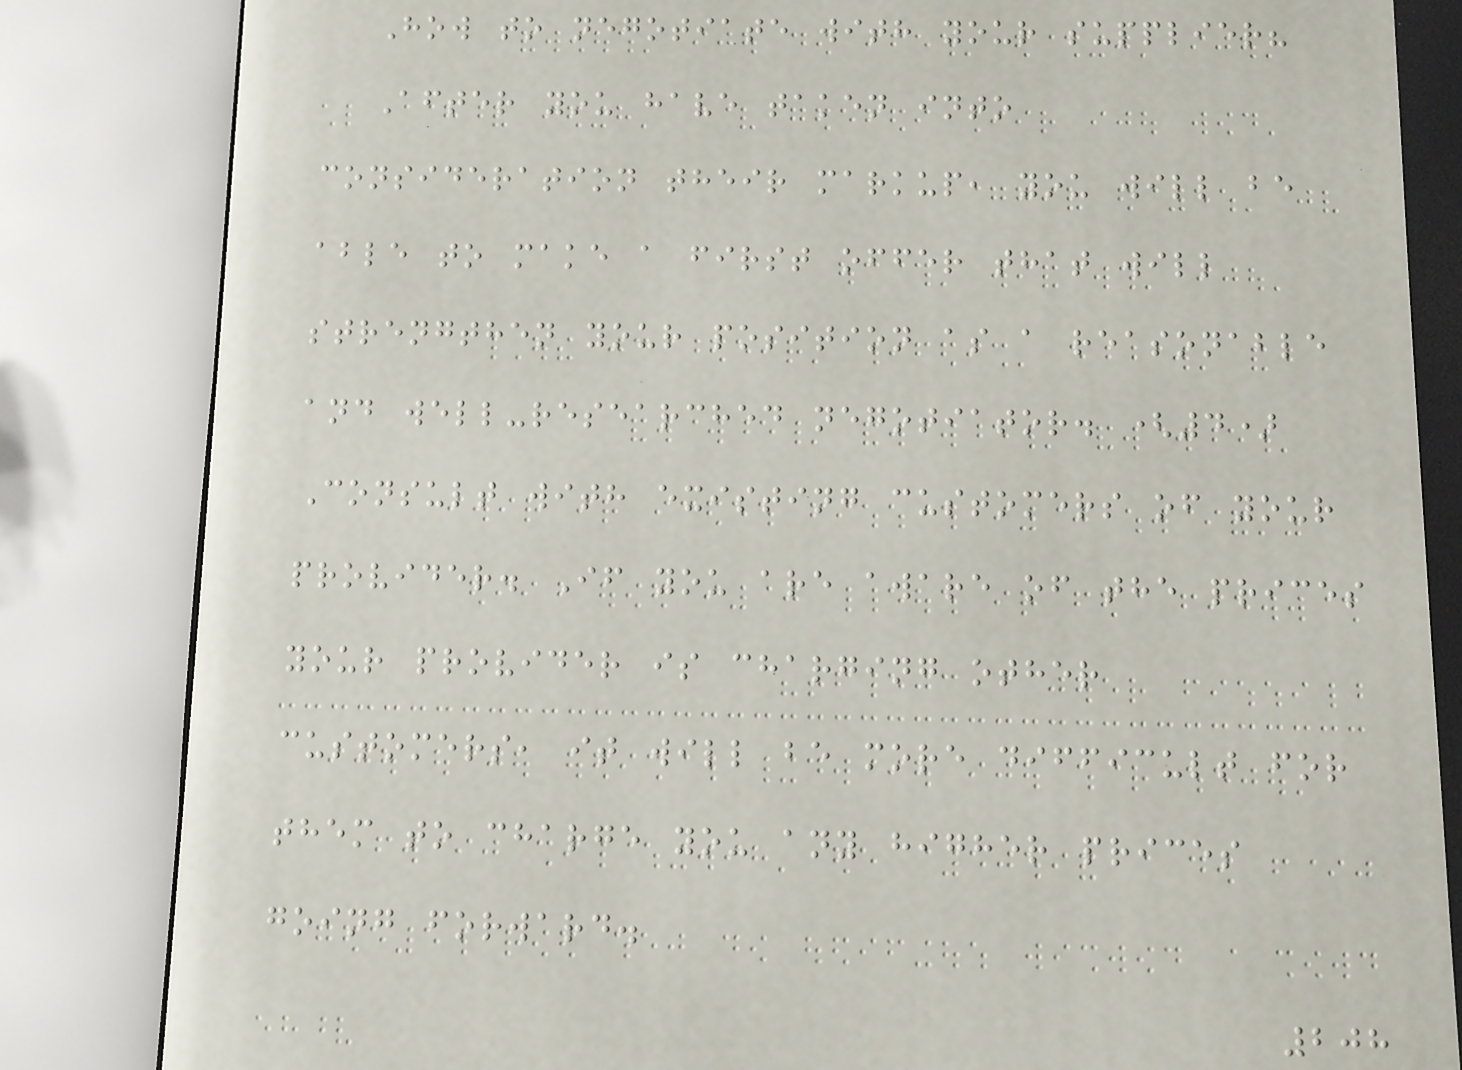How to negotiate with your supplier?
After you have taken into
consideration their markup, you will be
able to make a first offer that will
strengthen your position as a reasonable
and well-researched negotiator. (4)
Consult with existing customers of your
provider. If you are aware of the prices
your provider is charging other
customers, it will be more difficult for
them to charge you any higher prices
going forward.
208
